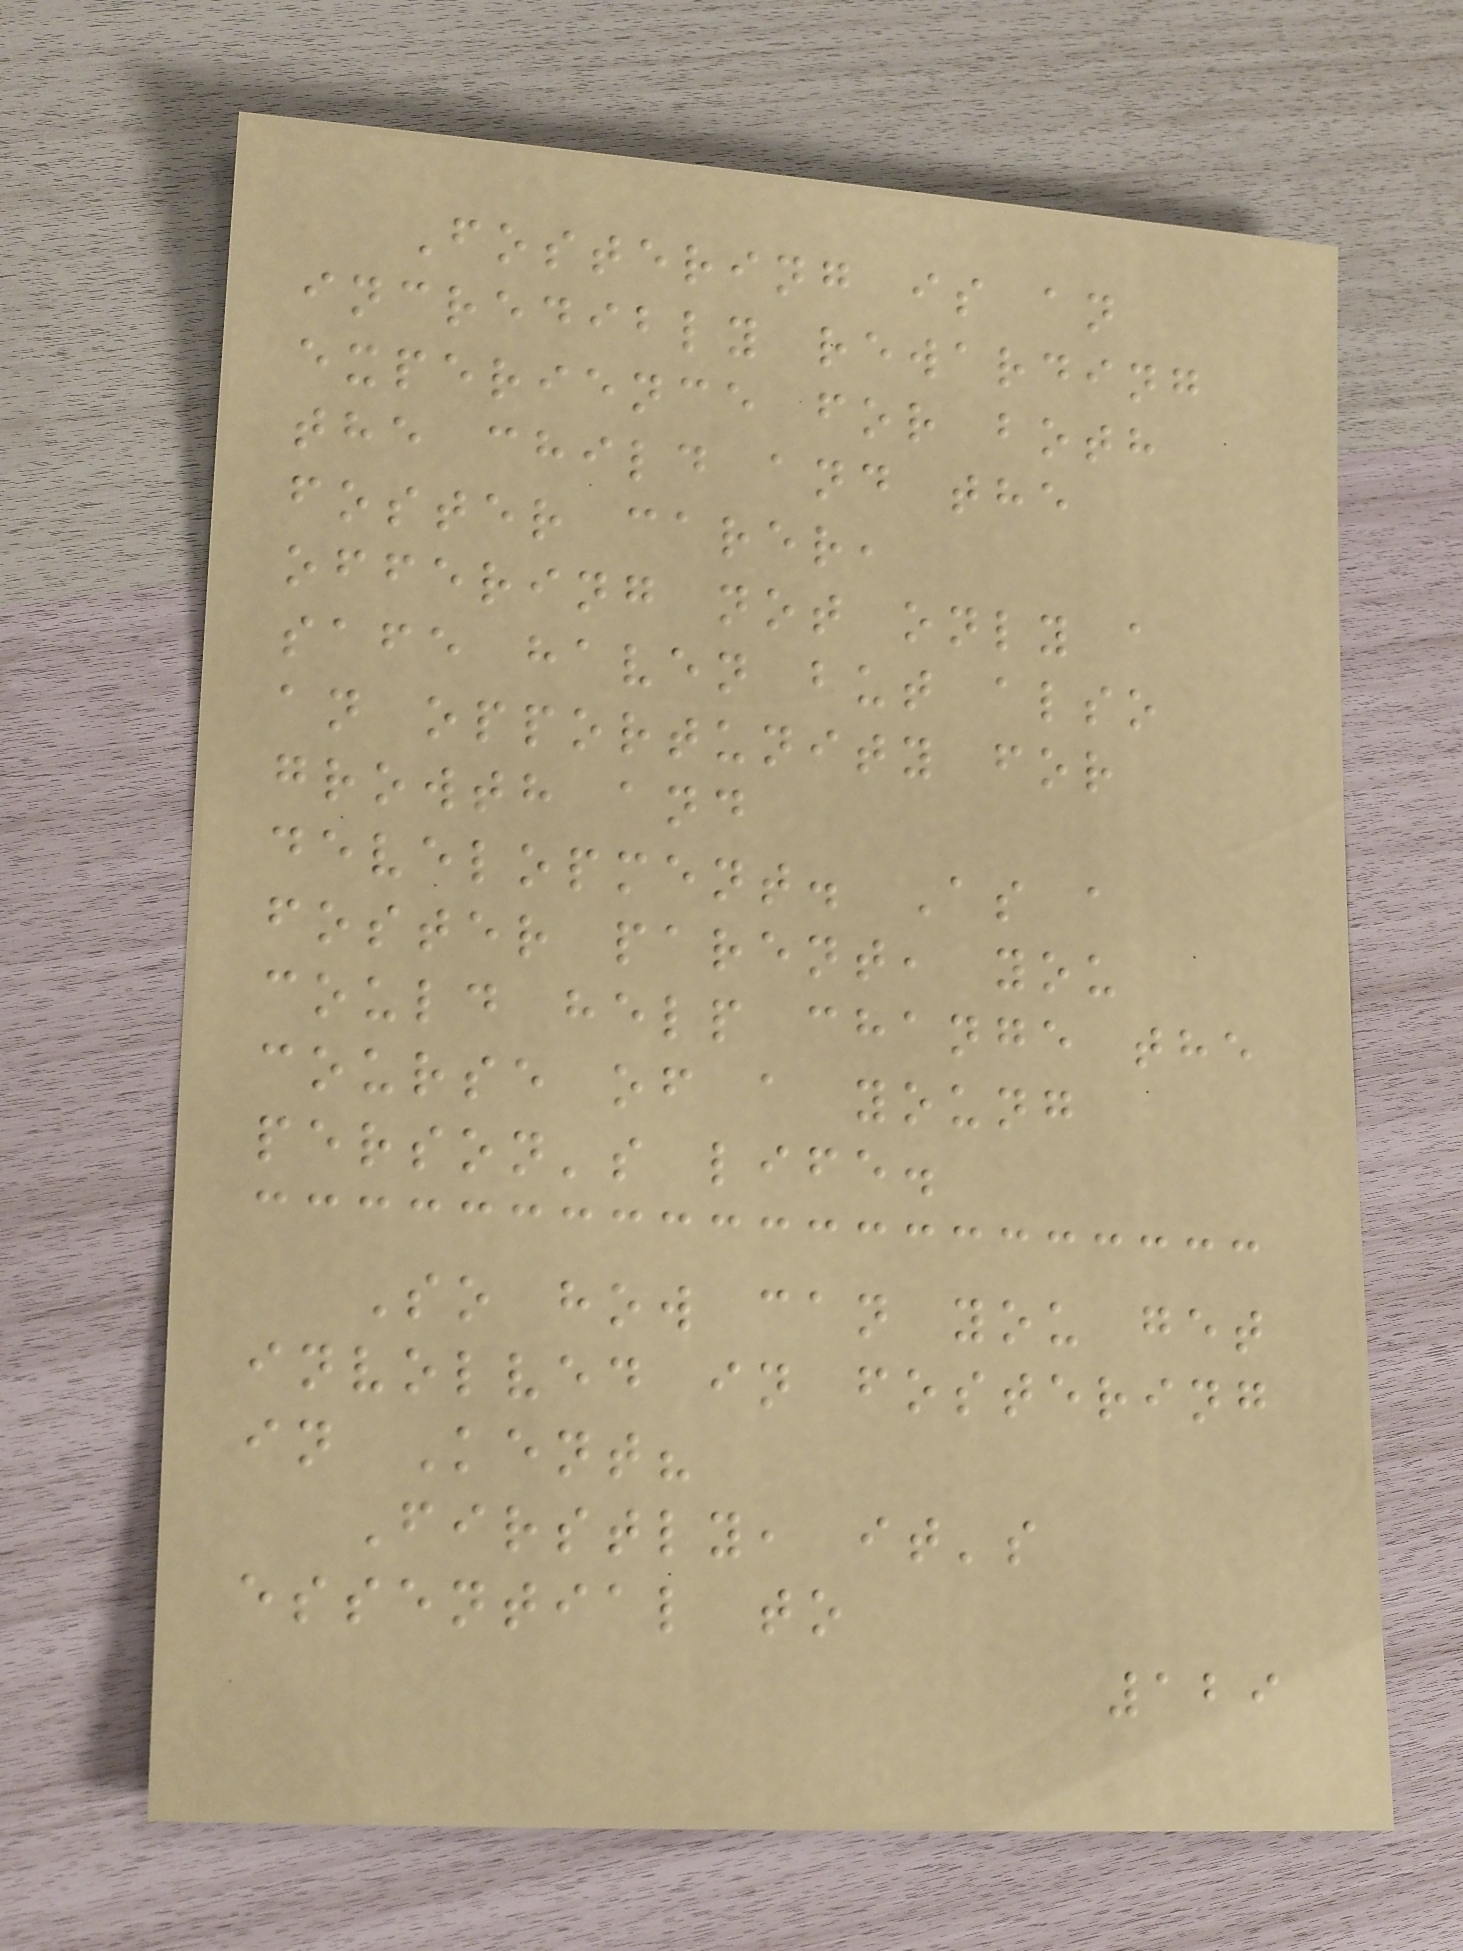Fostering is an
incredibly rewarding
experience for both
the child and the
foster carer,
offering not only a
safe haven but also
an opportunity for
growth and
development. As a
foster parent, you
could help change the
course of a young
person's life.
So how can you get
involved in fostering
in Kent?
Firstly, it's
essential to
129
